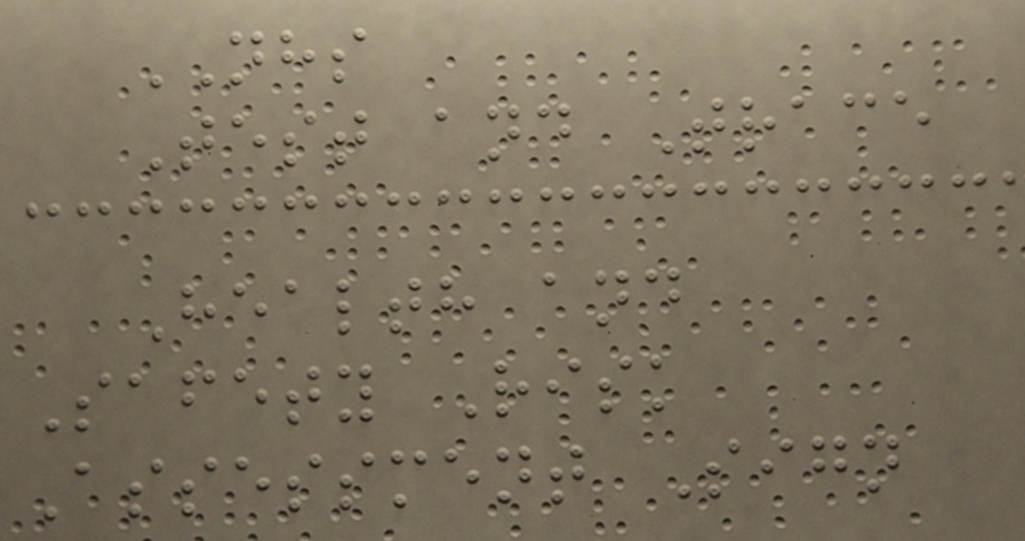NHS
Test and Trace
Health and
Safety Risk
Assessment Sign
